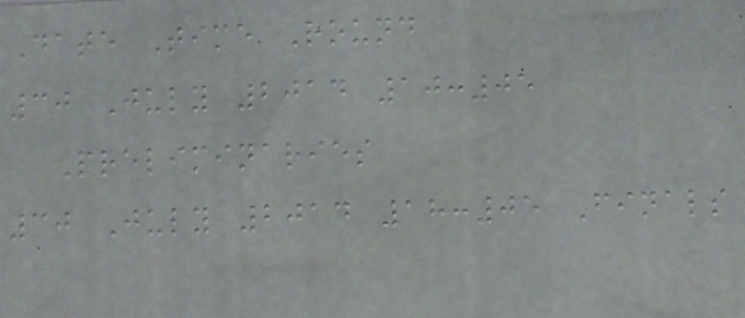Date Time Round
30 July 2014 10:05
Preliminaries
30 July 2014 18:05 Finals
